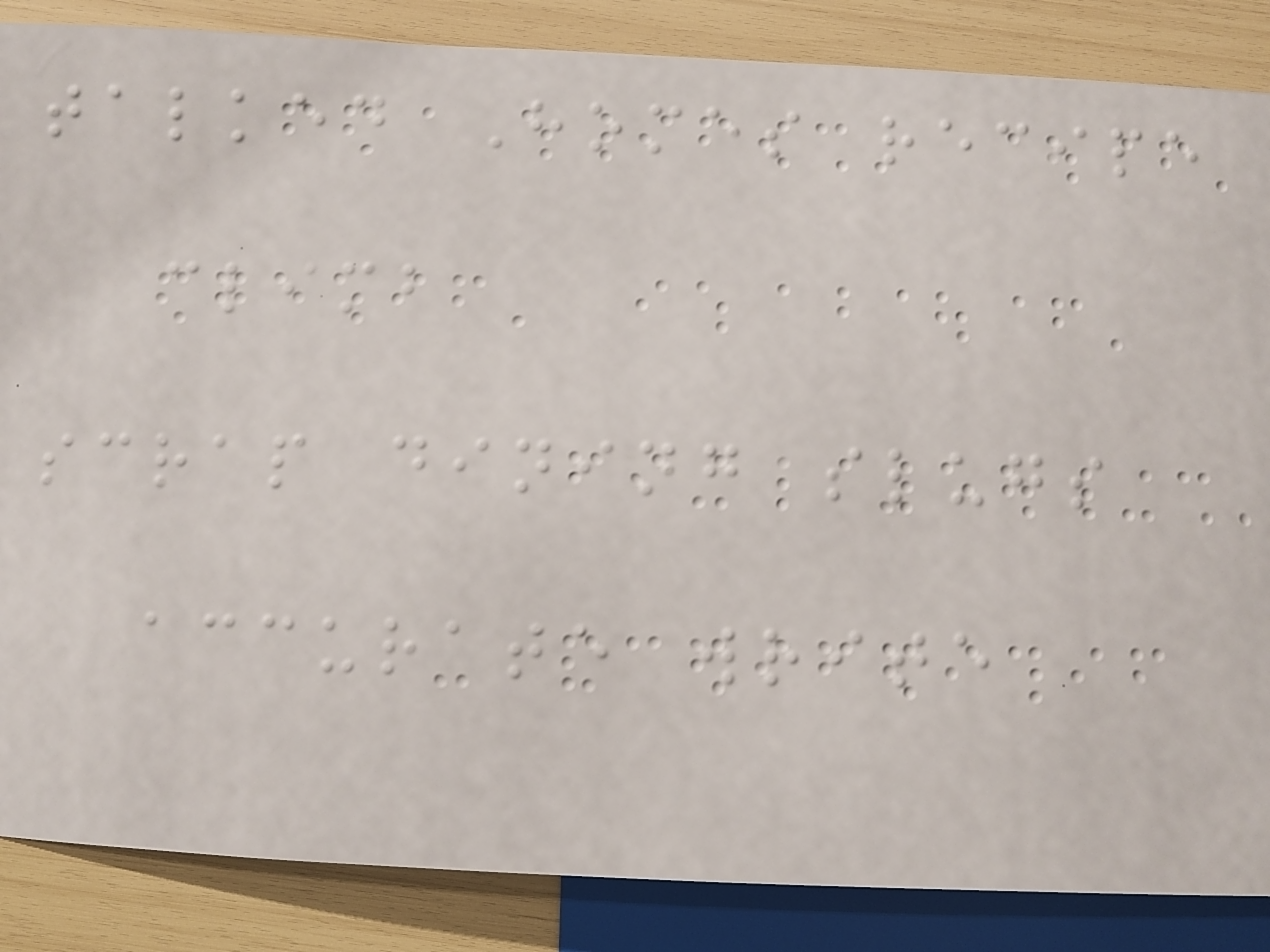talked Homes recipe
climb
scrap dining slugs
accurate write
